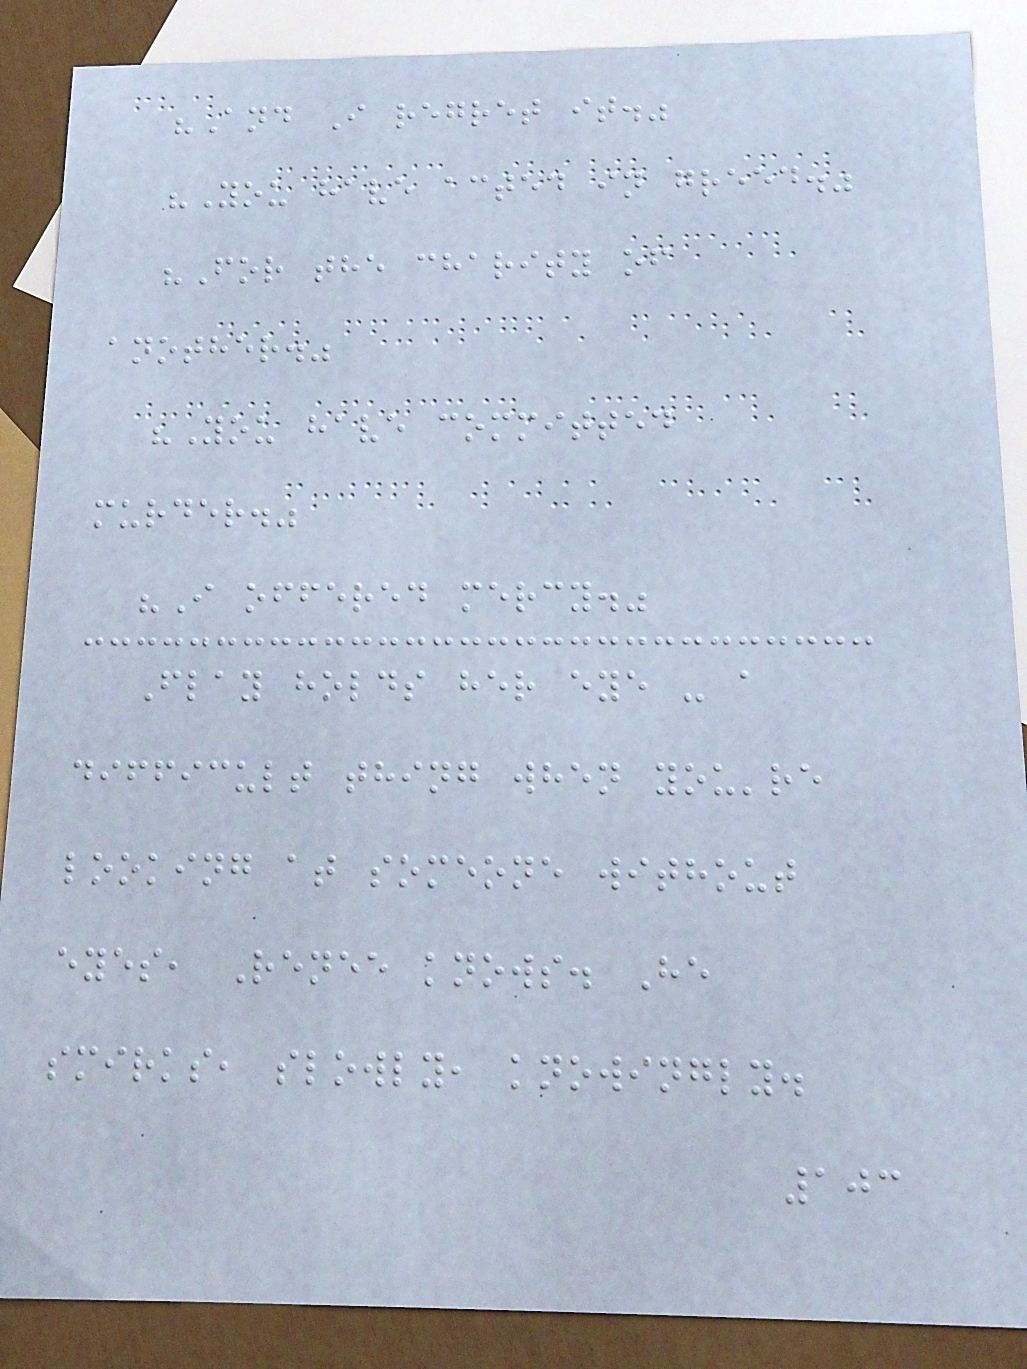"And I regret it."
"You have acted in greed."
"For the charity of
another."
"You have committed
murder."
"I offered mercy."
Flay holds her eye - a
difficult thing when you're
looking at someone without
eyes, Renee knows. He
smirks, slowly, knowingly.
103
